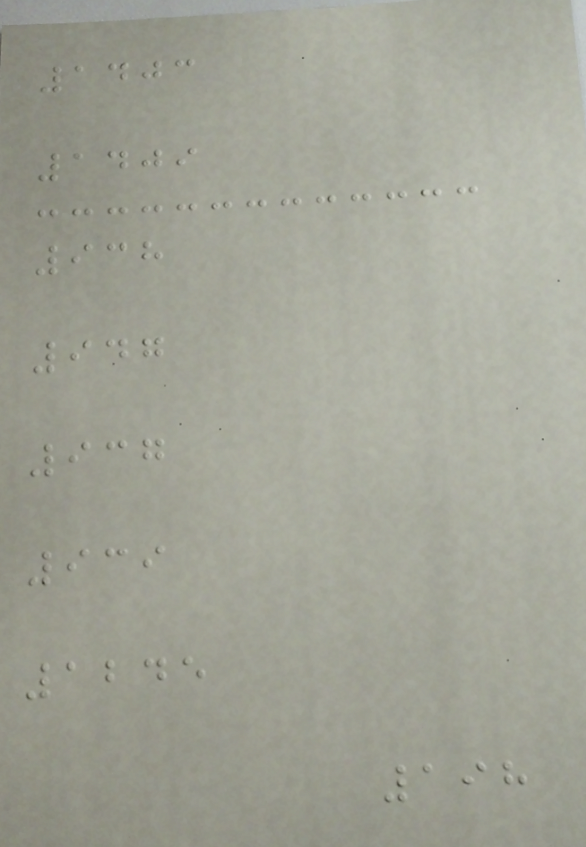1403
1409
938
947
937
939
1245
198
